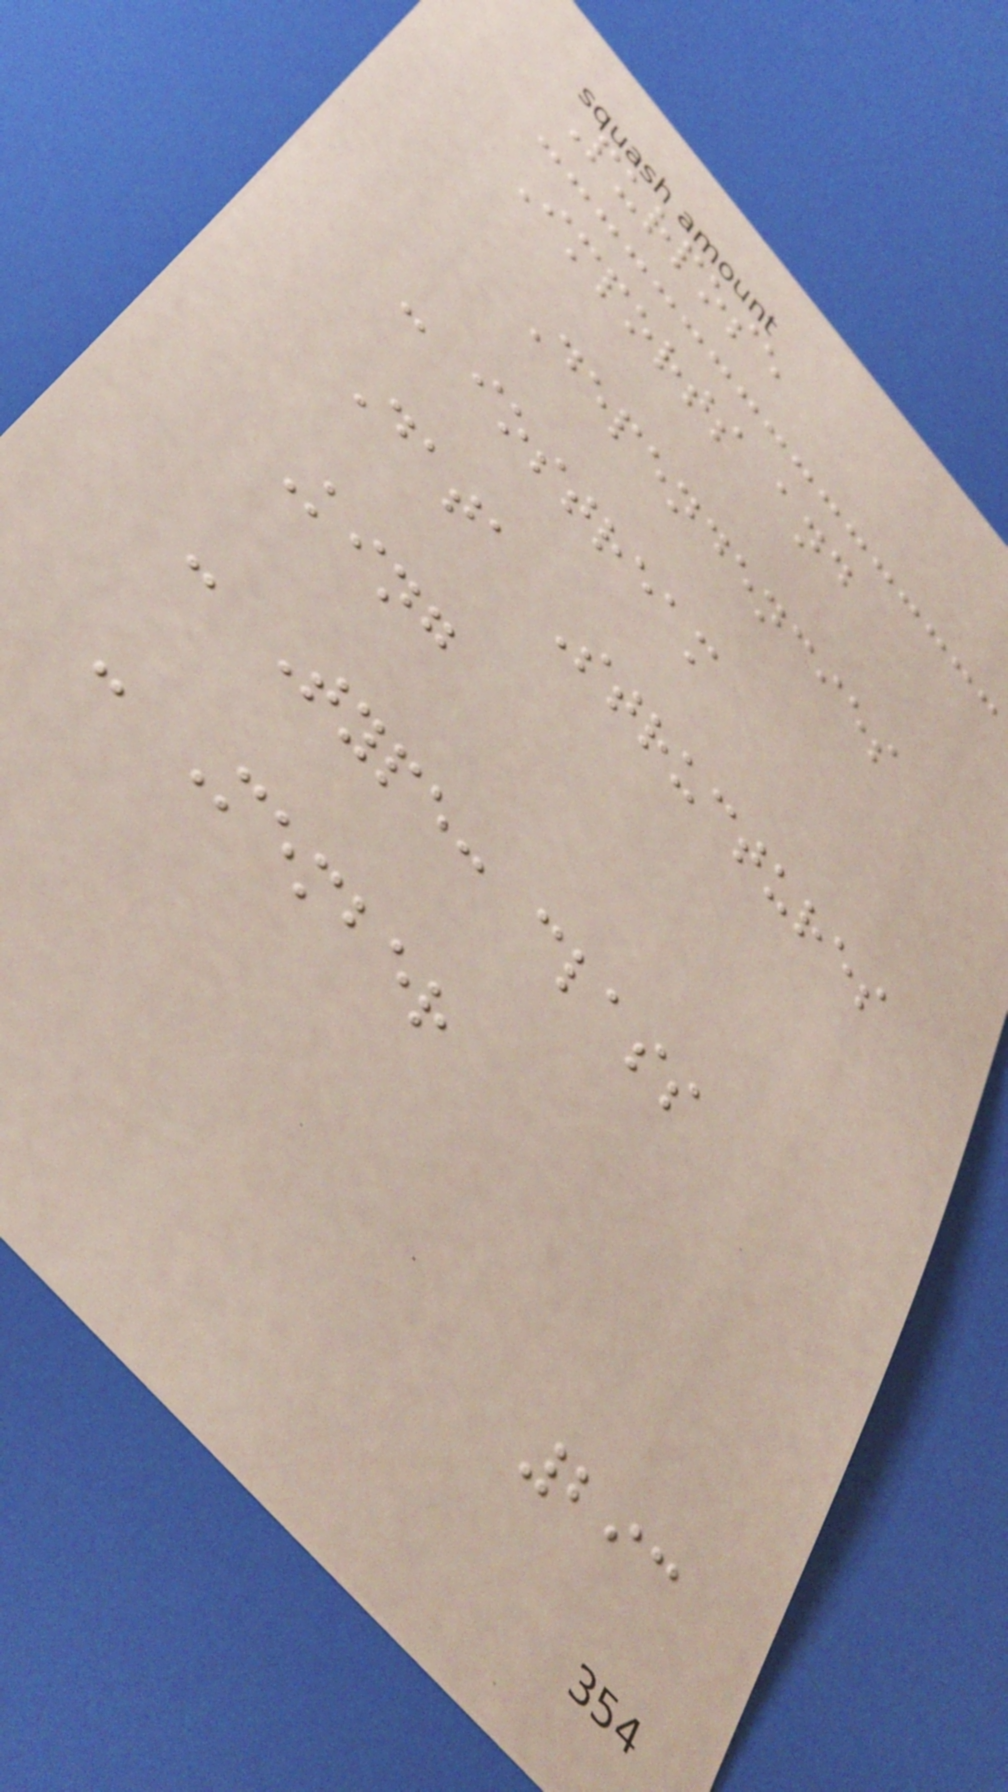Purpose
Imports and
Dependencies
- iostream
Data Structures
King
- Type: class
- Member
293
